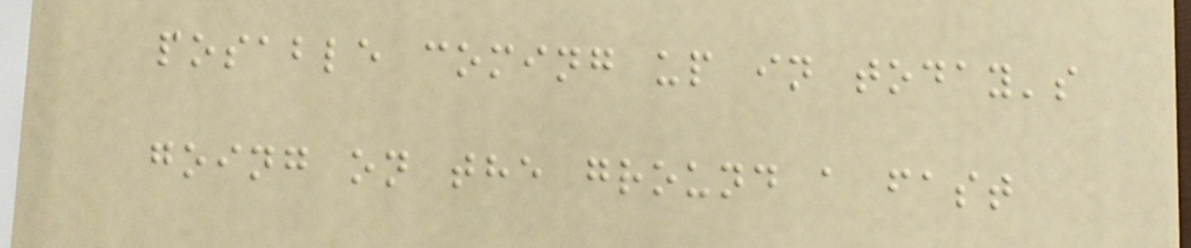posable coming up in today's
going on the ground a fast
